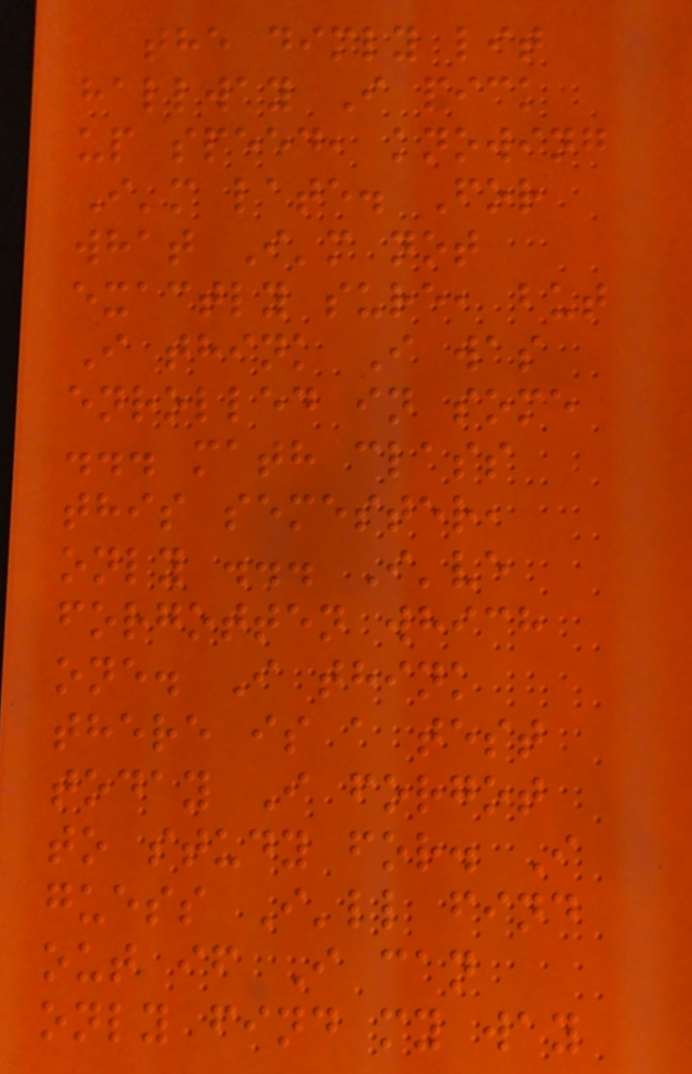the dimly lit
hallway I pick
up speed, knowing
I'm late. For
what I'm not
exactly sure, but
I think I was
enrolled in some
... math class
this semester,
only ... I've
forgotten which
one. I think
there is a test
today I forgot
to study for. I
guess I'll find
out if I can
only find my way
